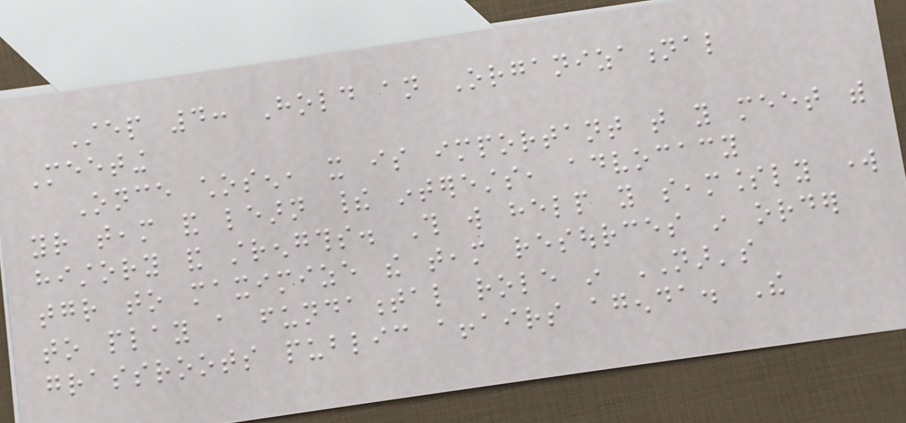Step 4: Hold an Organizational
Meeting
Once chosen, it is important that you meet with
your team and learn their interests, advocacy
history and strengths. This will help you seamlessly work
together to maximize the team resources in order
to play a fundamental role in NAR's
grassroots public affairs agenda. The
